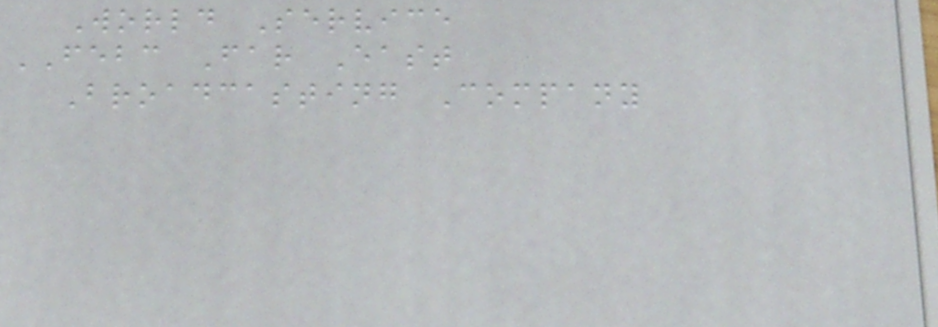World Service
FEBC Far East
Broadcasting Company
